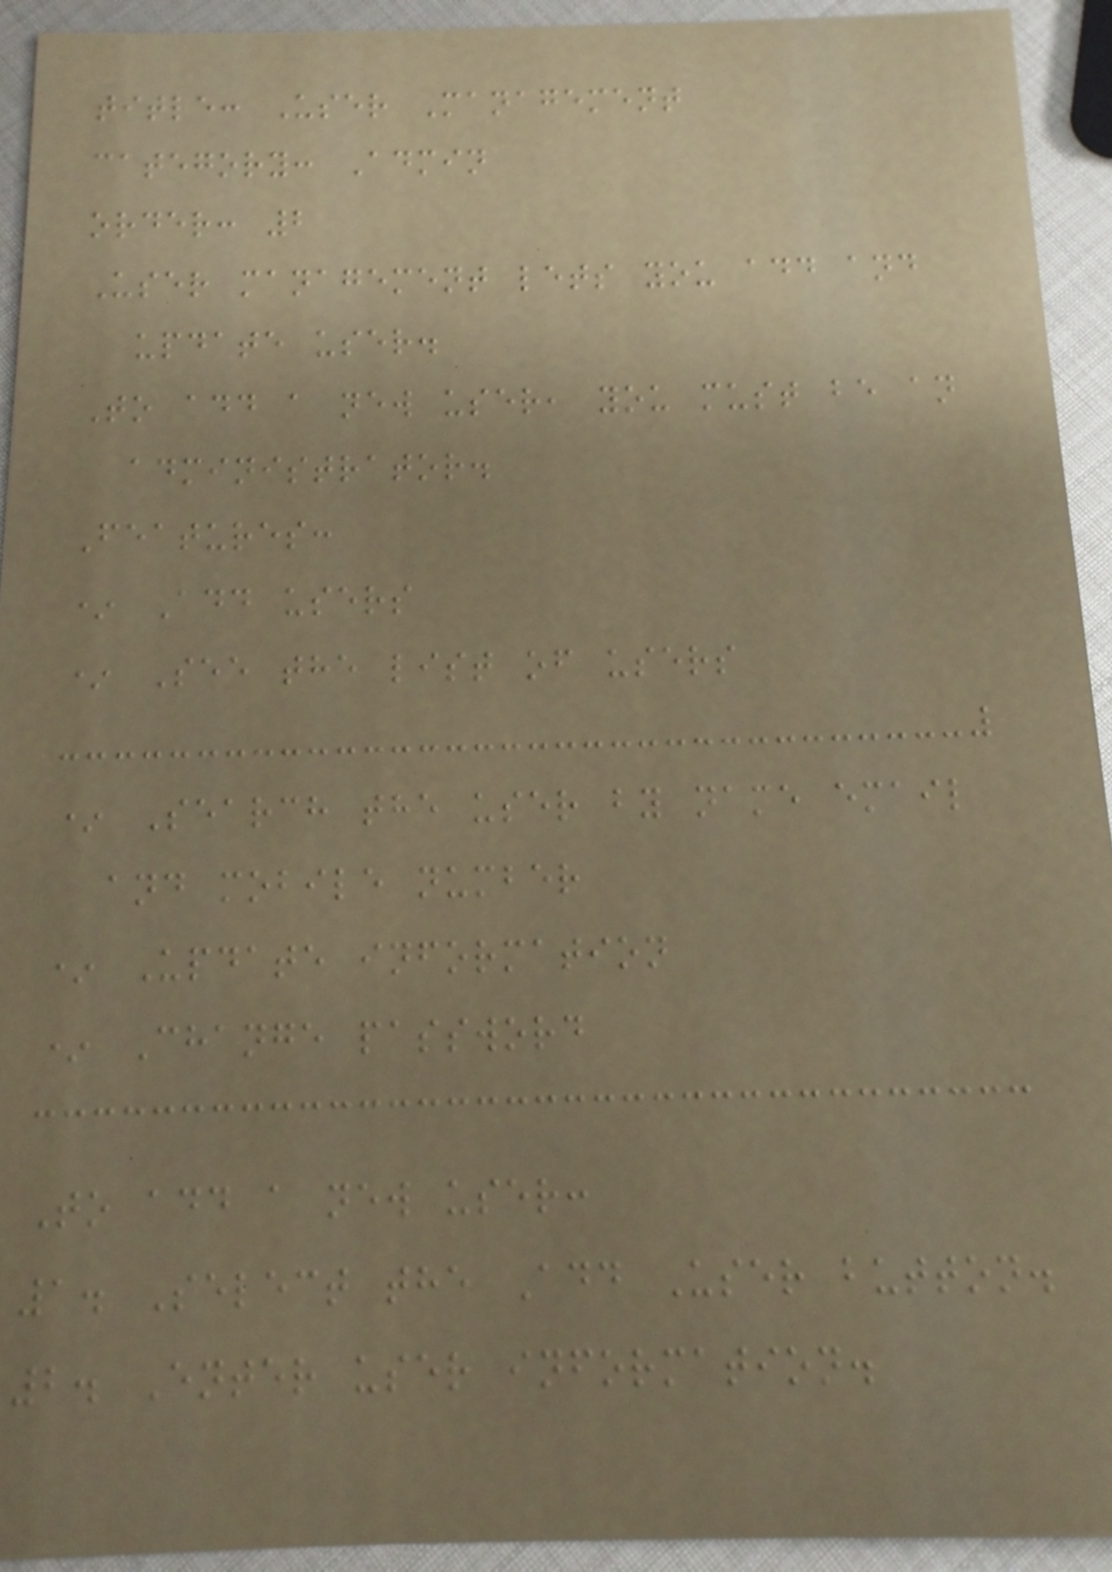title: User Management
category: Admin
order: 2
User management lets you add and
update user.
To add a new user, you must be an
administrator.
Features:
* Add users
* See the list of users
* Search the user by name email
and mobile number
* Update information
* Change password
To add a new user:
1. Select the Add User button.
2. Enter user information.
